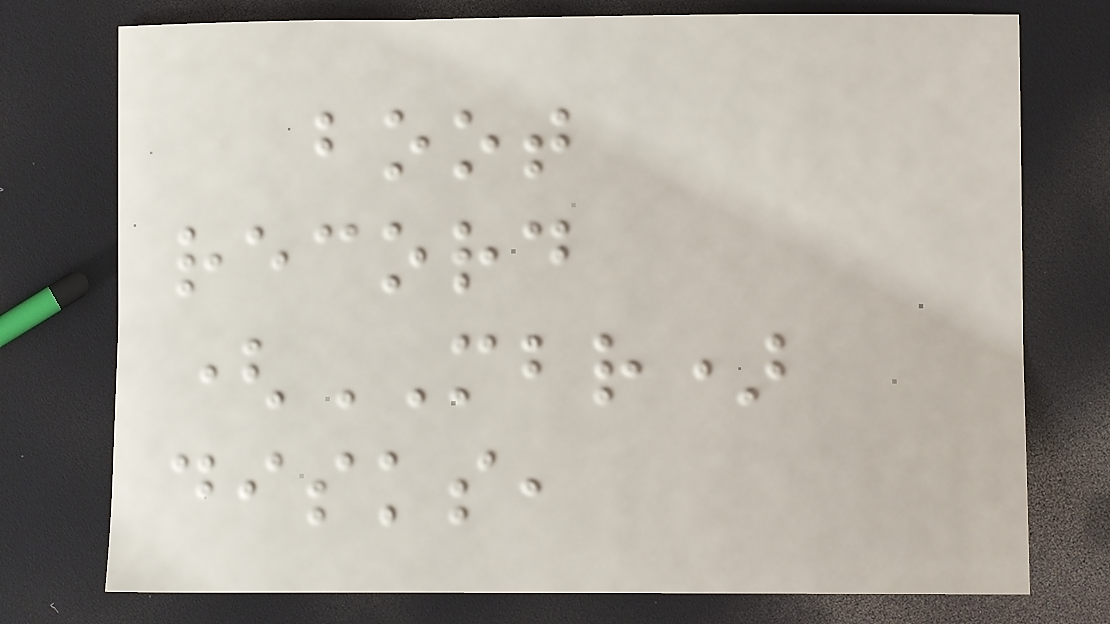boot
record
(MBR)
disks,
